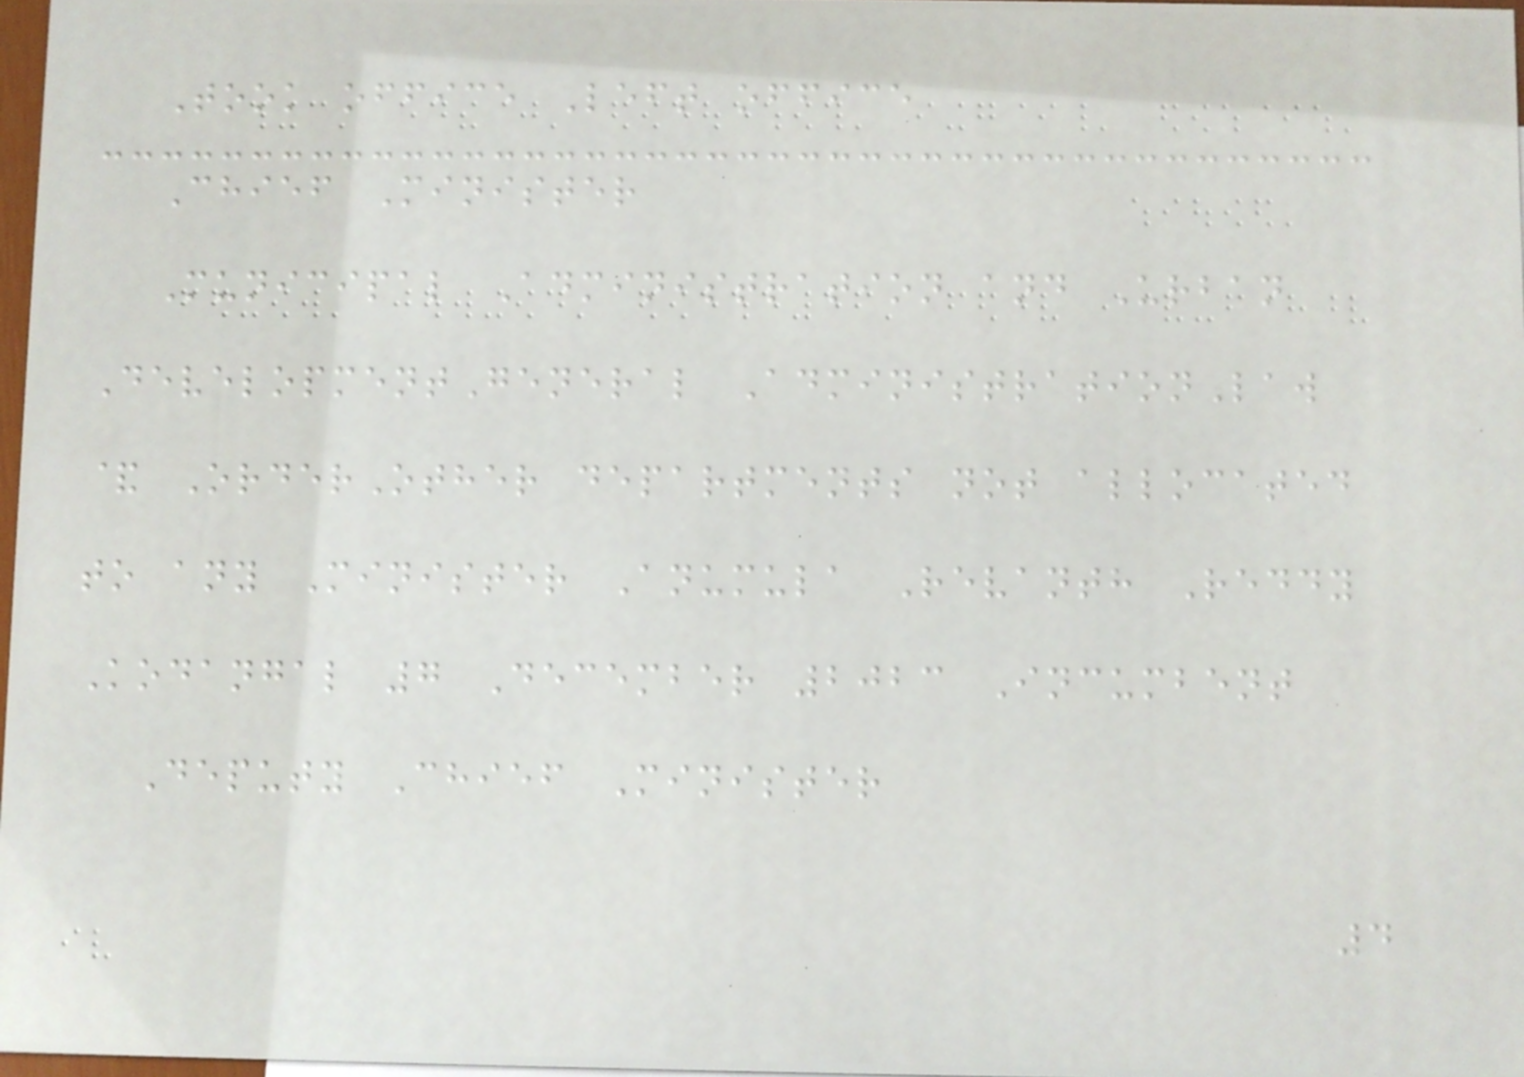Took office Left office
Chief Minister
Municipal Administration and Urban
DevelopmentGeneral AdministrationLaw
& OrderOther departments not allocated
to any Minister Anumula Revanth Reddy
Kodangal 7 December 2023 Incumbent
Deputy Chief Minister
4
